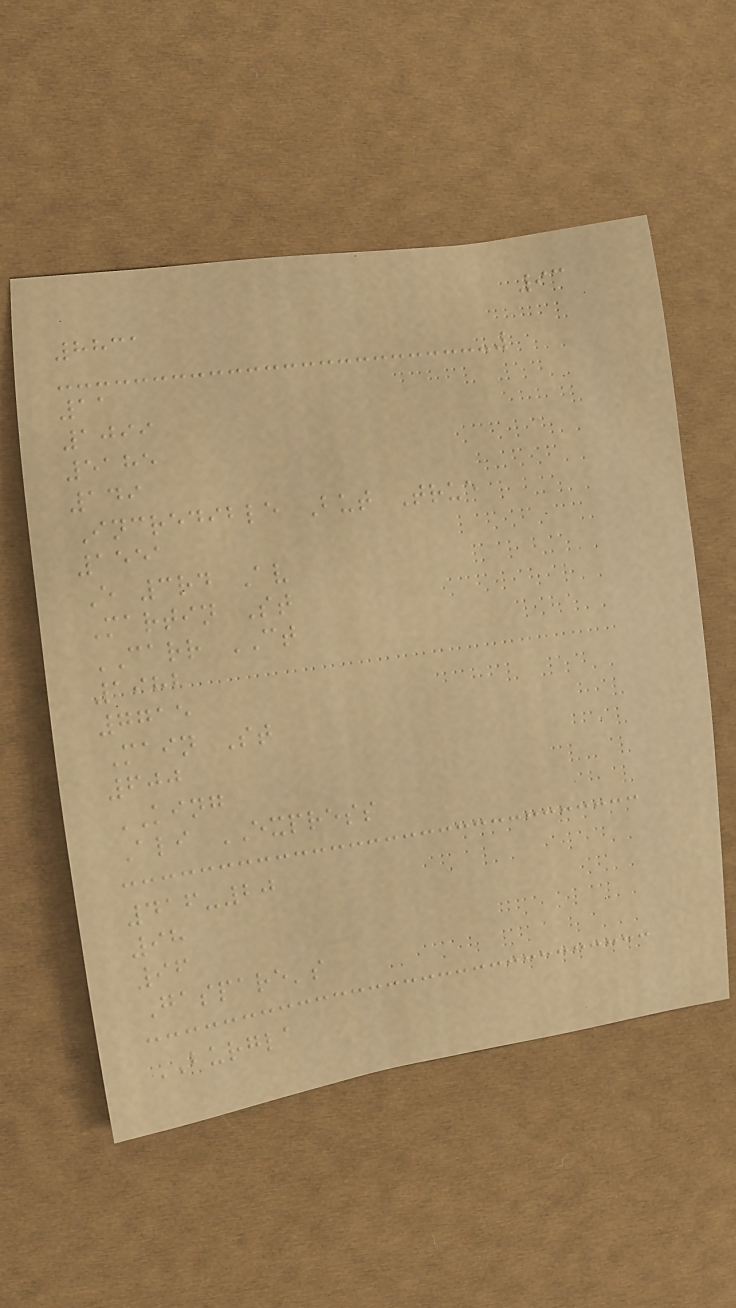93
8831
11
1099
5185
149
Incredible But True
1551
E 3rd Av
Martin St
CARR CT
1982
7715
Main St
600
KING
Ali EXPRESS
416-20
98
96
Gaspare's
BURGLA
